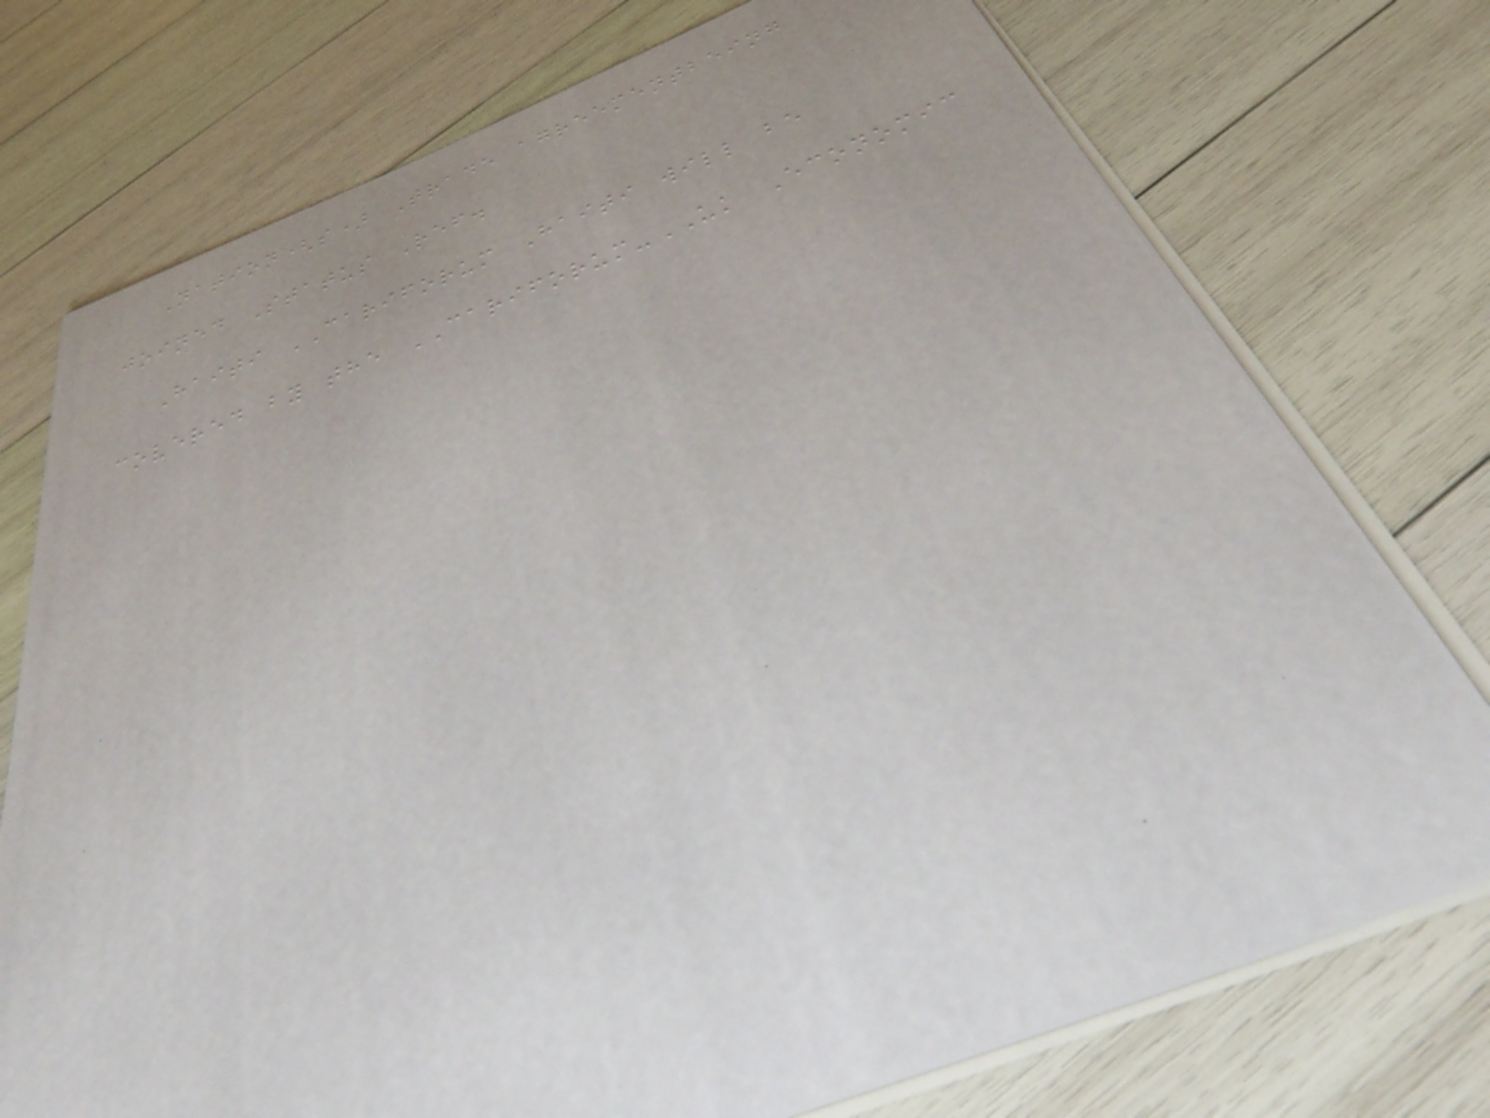Nation(s) Trade agreementbeing
joined Status Ref.
Haiti CARIFORUM Haiti will be
covered by the CARIFORUM-UK Economic
